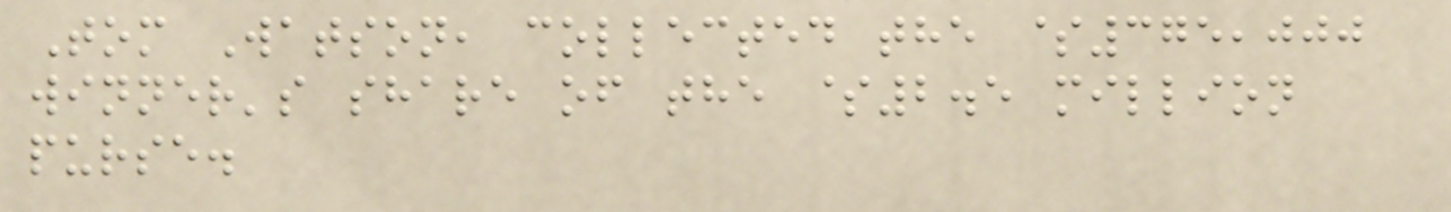Tom Watson, collected the $375,000
winner's share of the $2.5 million
purse.
